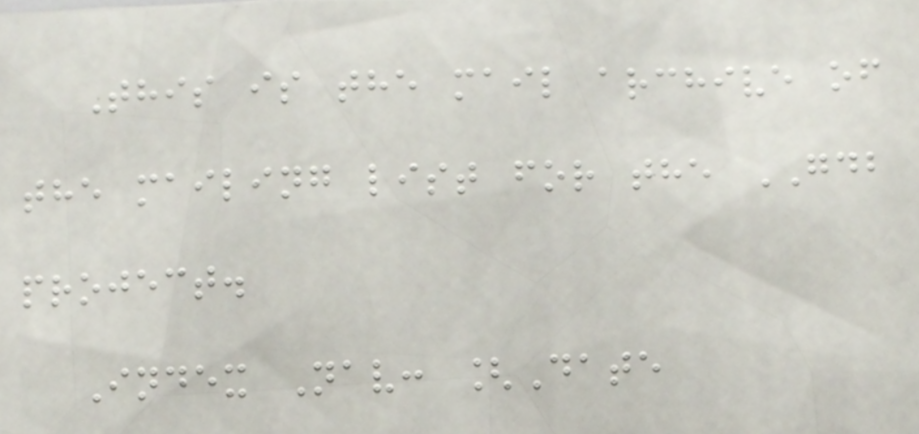This is the mail archive of
the mailing list for the GDB
project.
Index Nav: [Date
